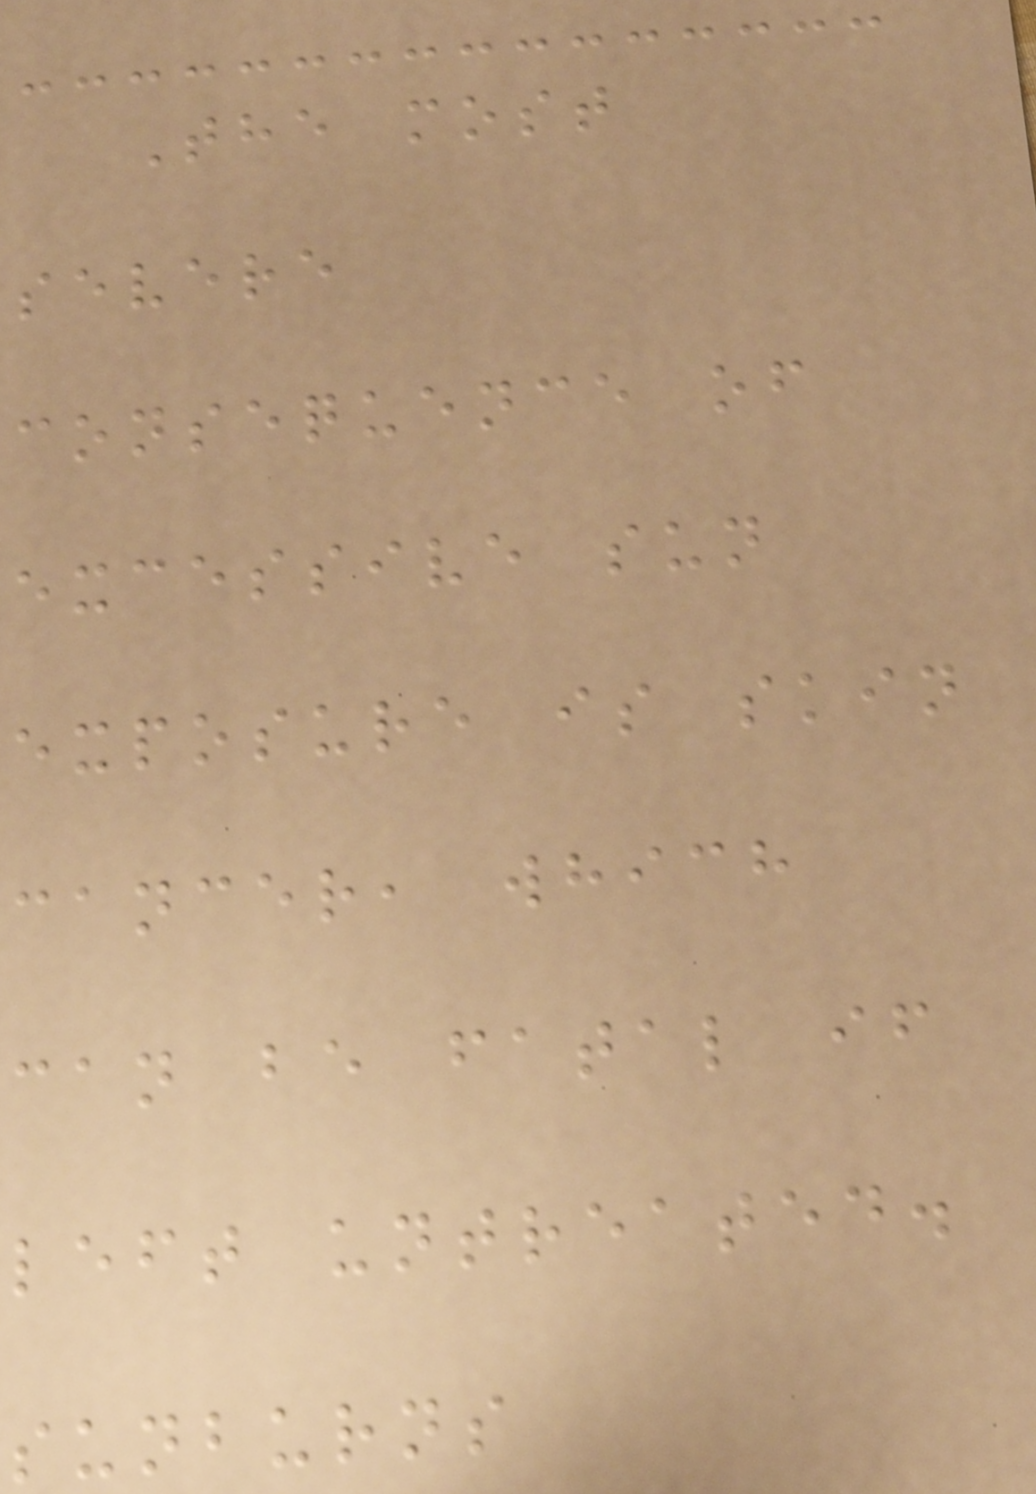The most
severe
consequence of
excessive sun
exposure is skin
cancer, which
can be fatal if
left untreated.
sunburns
